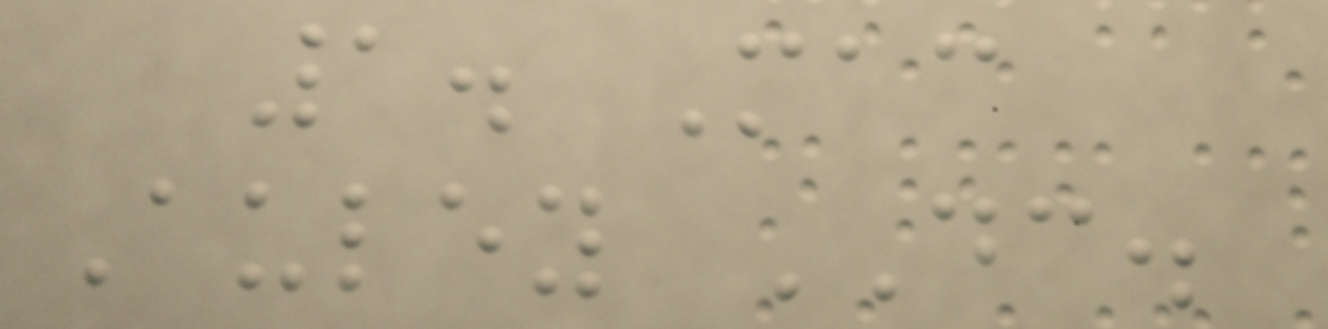1. Mac
Auley DC.
